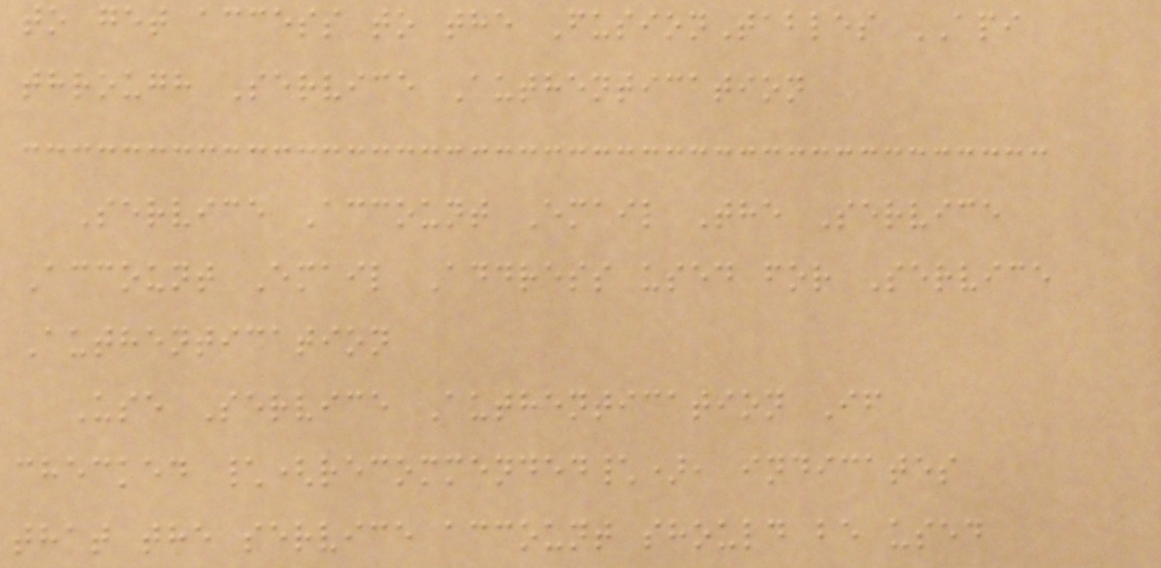to get access to the FusionTables API
through Service Authentication
Service Account Email The Service
Account Email Address used for Service
Authentication
Use Service Authentication If
checked \(recommended\), indicates
that the service account should be used
